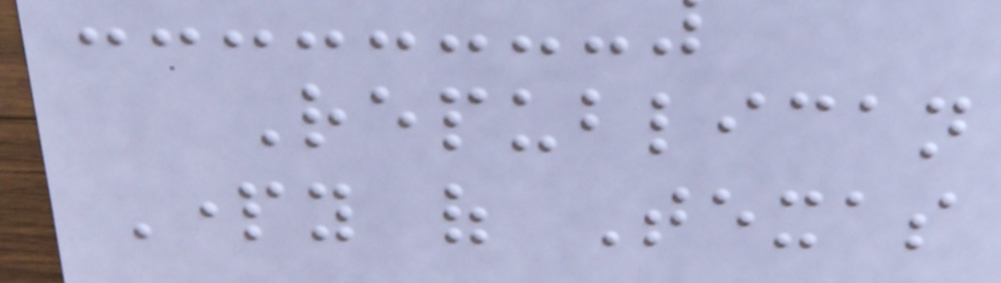Republican
Party of Texas
